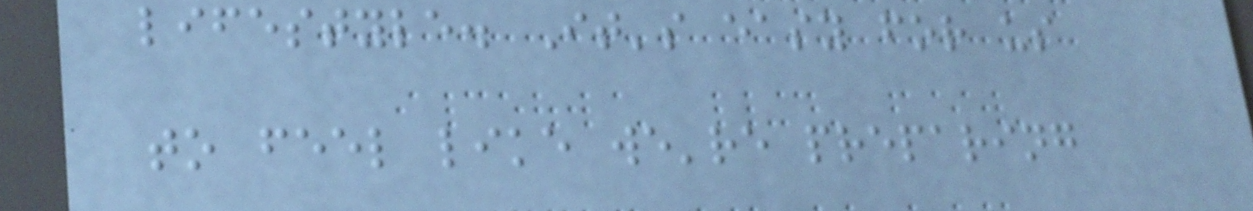lifestyle. It's easy for us
to feel like we're preparing
